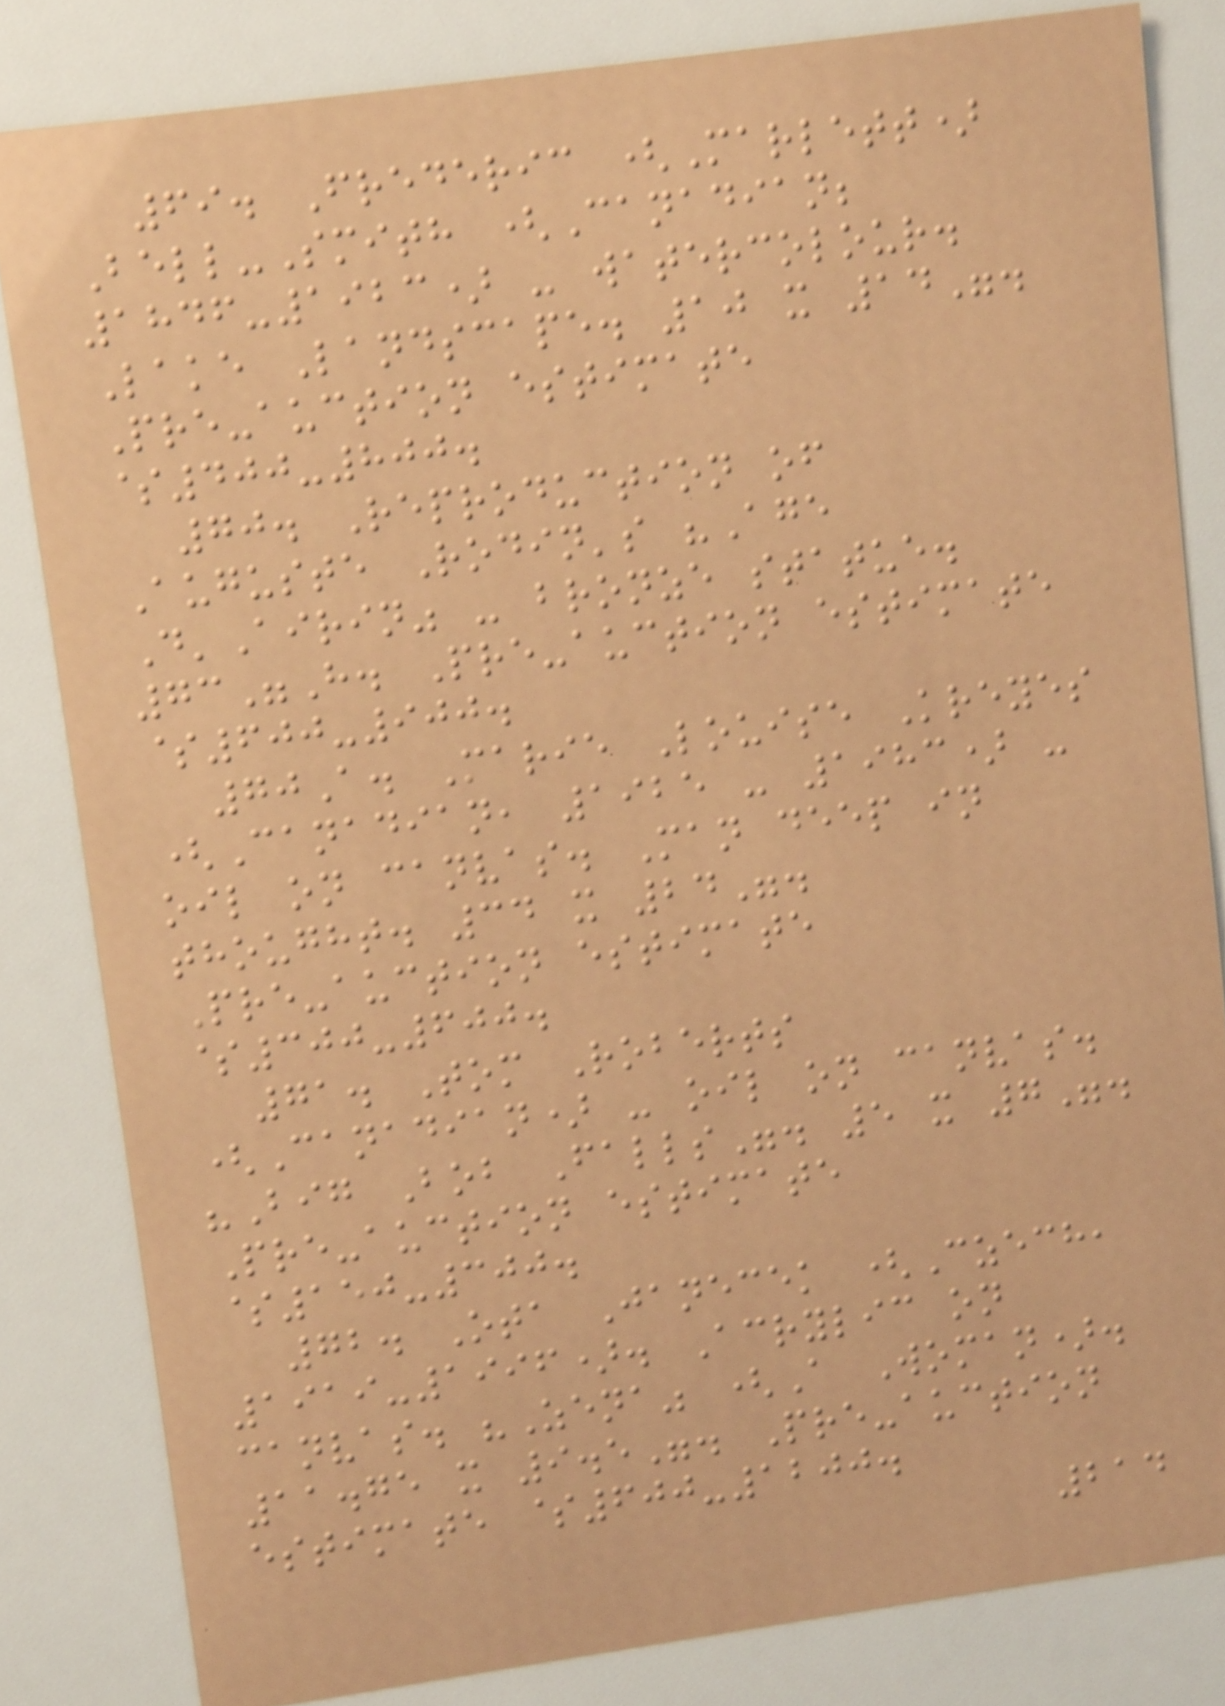69. Frederic (Marlett)
Bell-Smith (Canadian;
1846-1923) - watercolour.
Lake Landscape. 10 x 14".
Pre-auction estimate
$400-800.
70. Reproduction of
Auguste Rodin's "Age
D'Airin" - bronze statue.
73"H. Pre-auction estimate
$600-900.
70A. Marie Louise Kreyes
(Canadian, 1925 - 1983) -
oil on canvas. Man deep in
thought. 34 x 24".
Pre-auction estimate
$300-600.
71. Tom Roberts
(Canadian) - oil on canvas.
"Big Bob Falls". 5 x 7".
Pre-auction estimate
$150-300.
72. Ota Janecek (Czech,
1919-1996). Acrylic on
canvas. "Zena" (A Woman).
11.75 x 9.5". Pre-auction
estimate $600-1200.
214
